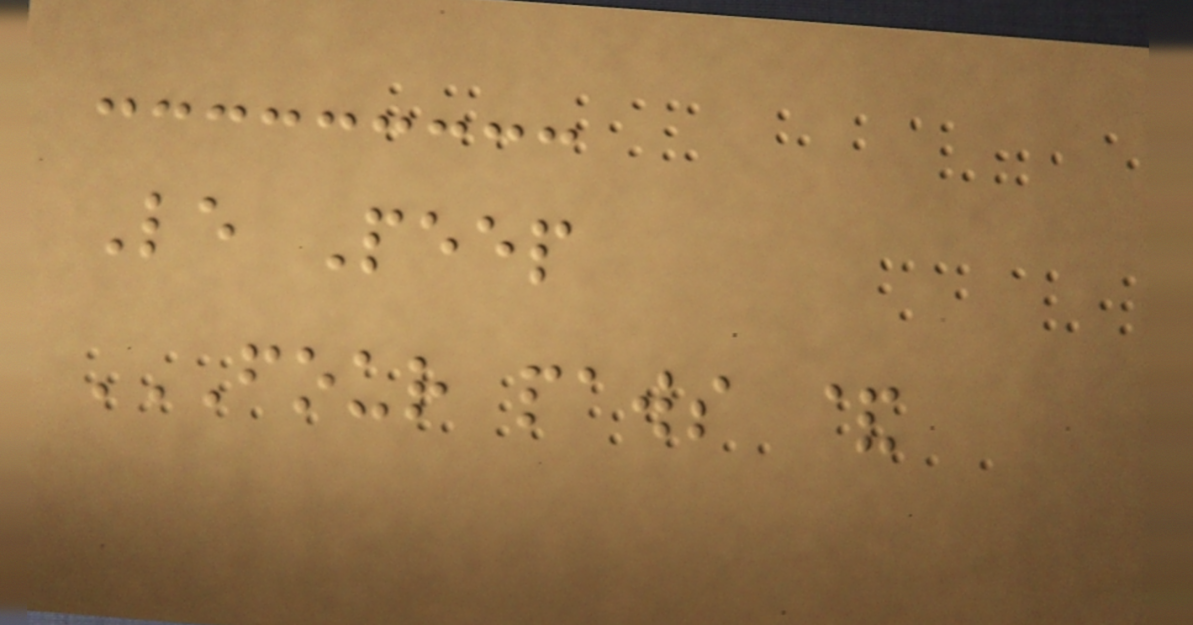Le Peep
FOUR PAWS &
